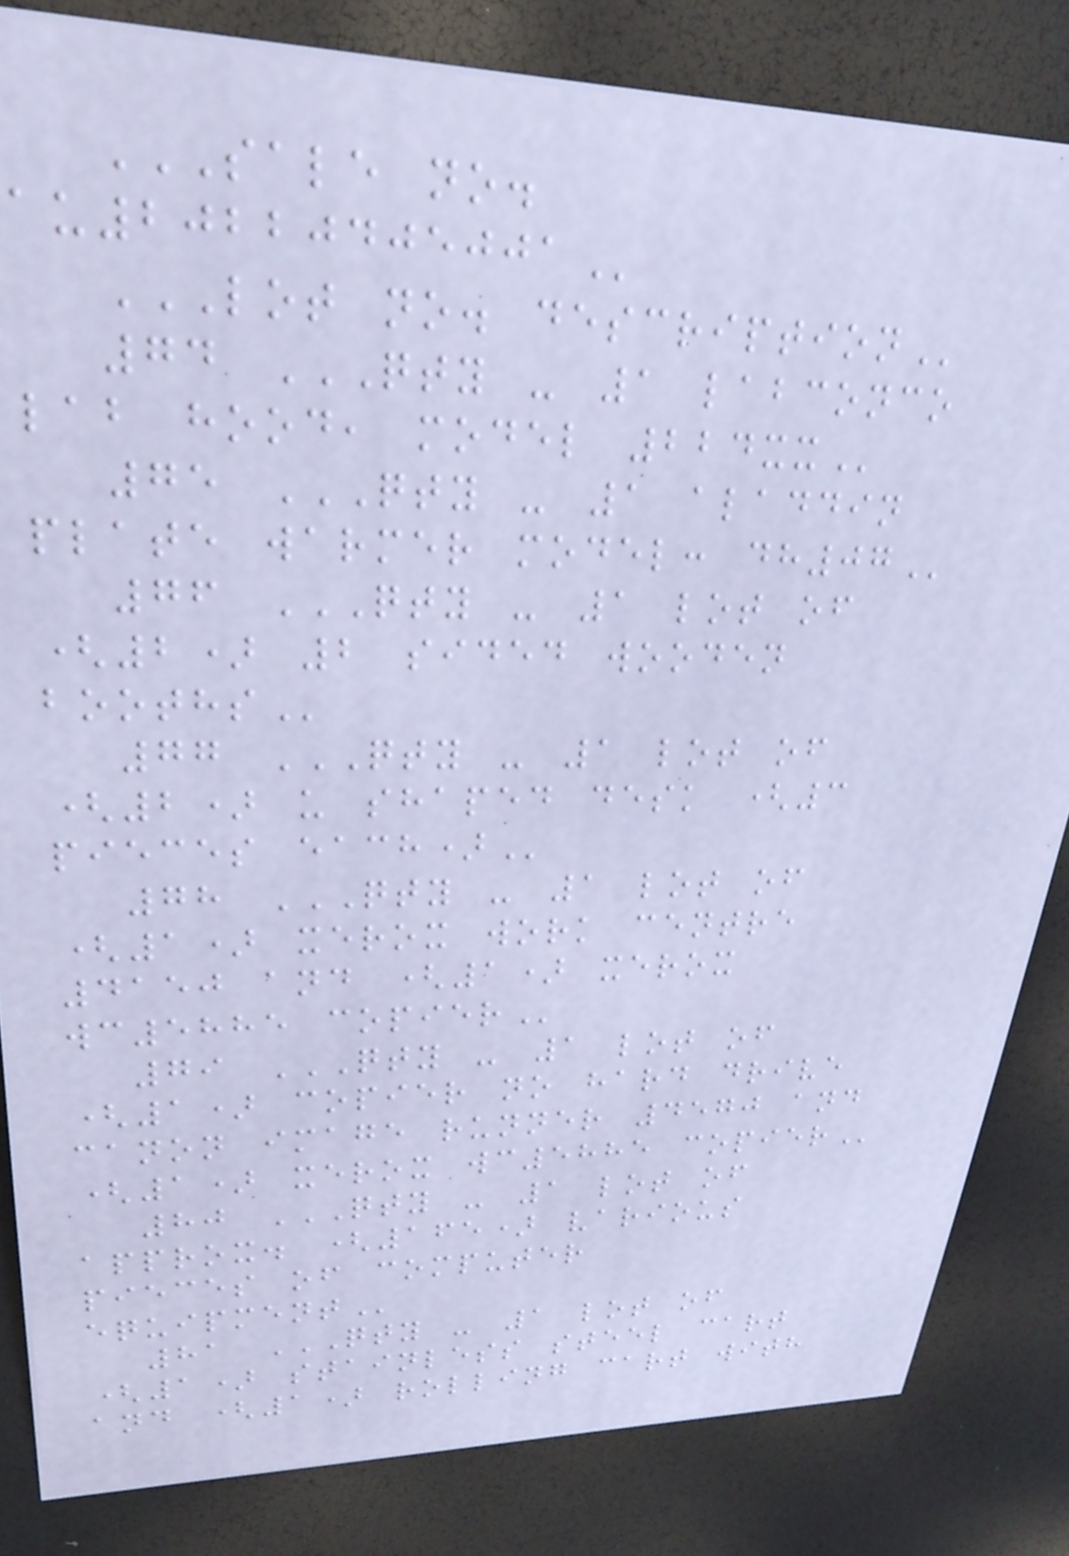SALE NO.
AU20220405001
LOT NO. DESCRIPTION
74 QTY - 1 LABCONCO
LAB HOOD, MODEL 224XX
75 QTY - 1 ALADDIN
PLATE WARMER MODEL: DH07
76 QTY - 1 LOT OF
(2) 2 SIDED WOODEN
BOOTHS
77 QTY - 1 LOT OF
(2) U SHAPED DESK (3
PIECES EACH)
78 QTY - 1 LOT OF
(1) XEROX WORK CENTRE
4150 AND (1) XEROX
WC5885 COPIER
79 QTY - 1 LOT OF
(1) COPIER NO HARD DRIVE
CANON IMAGE RUNNER 4570 AND
(1) XEROX WC5885 COPIER
80 QTY - 1 LOT OF
APPROX. (165) VARIOUS
PIECES OF COMPUTER
EQUIPMENT
81 QTY - 1 LOT OF
(1) STAINLESS STEEL CART
AND (1) ROLLING CART WITH
